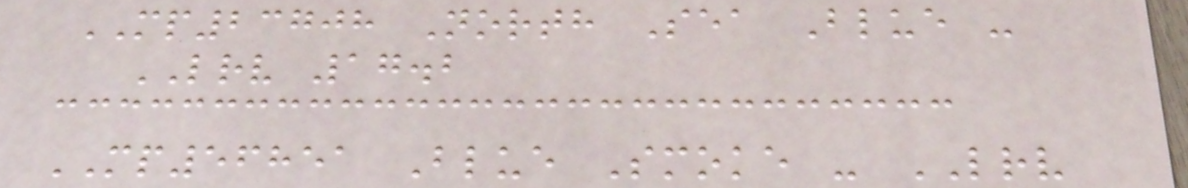MP23708 North Sea Blue -
LRV 17.2
MP56851 Blue Smoke - LRV
